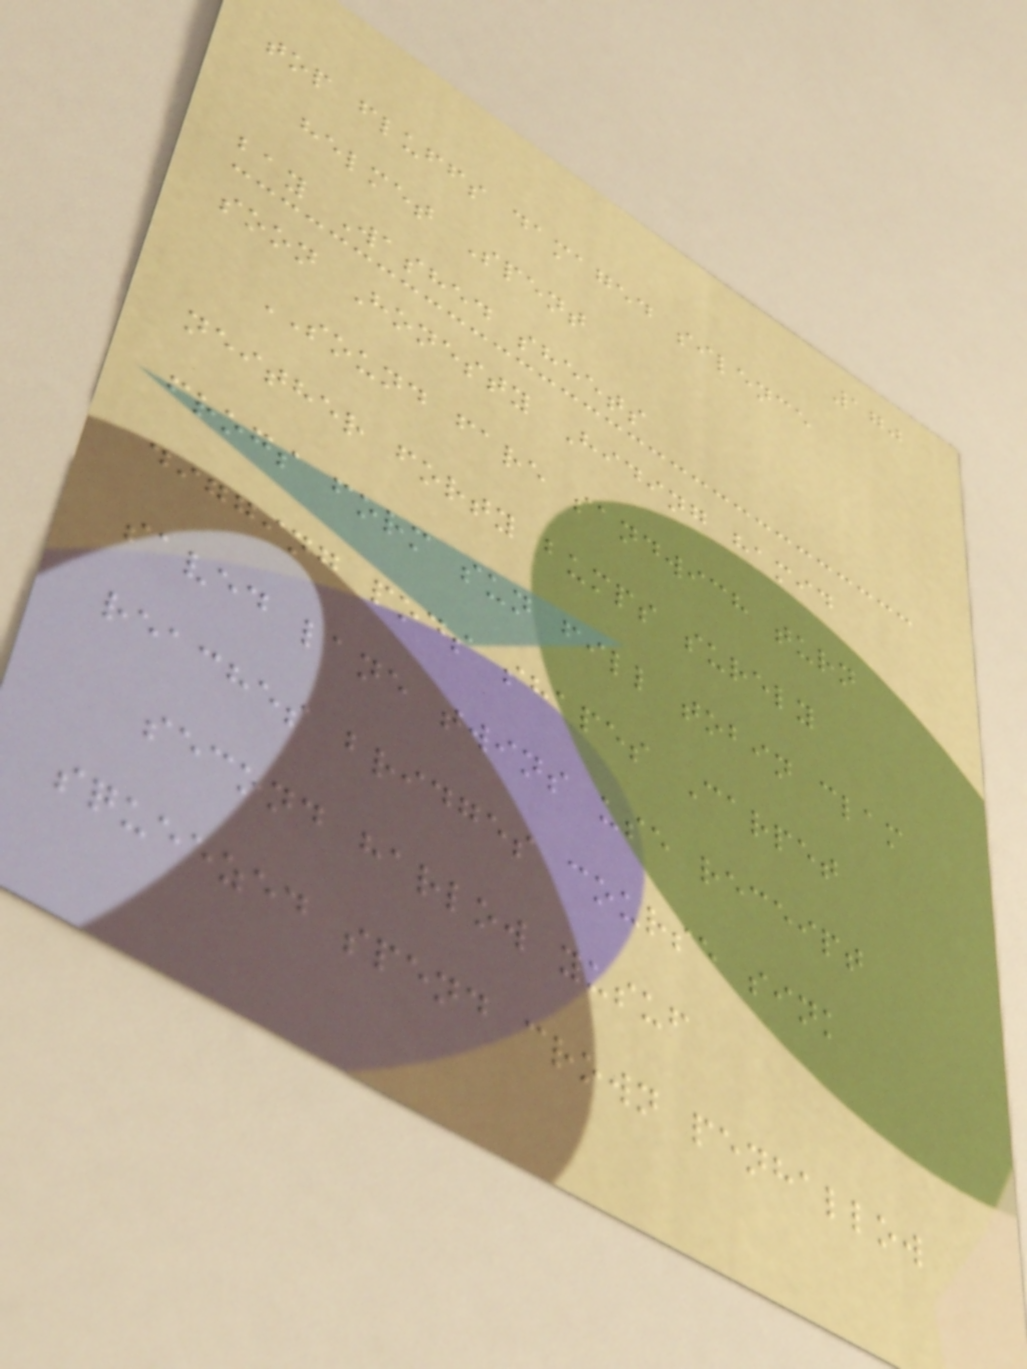170
top fluffs damaged silence
helmet Spent
bay Washed sheets
soon Honesty Hiding hamid
SOUND fare sandwich turn
neither forty bumps surely
frogs form sun fill tobin clam
digging pods shapes Carpet
saved lane twins use receipt
reaches bridges course sink
second harlow yusuf
squeezed spend crown penhallow
